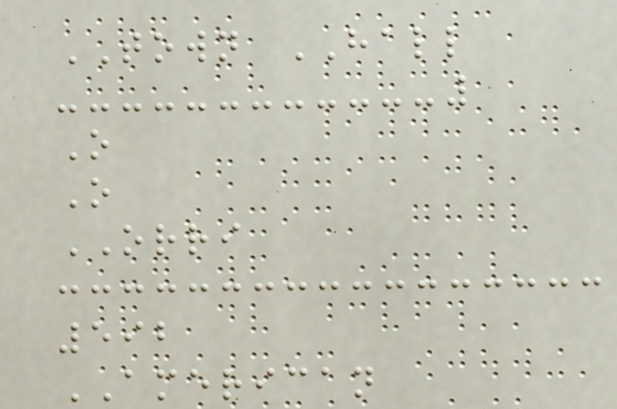TOWN HALL
O
O
ORRI
592
AMERICAN
